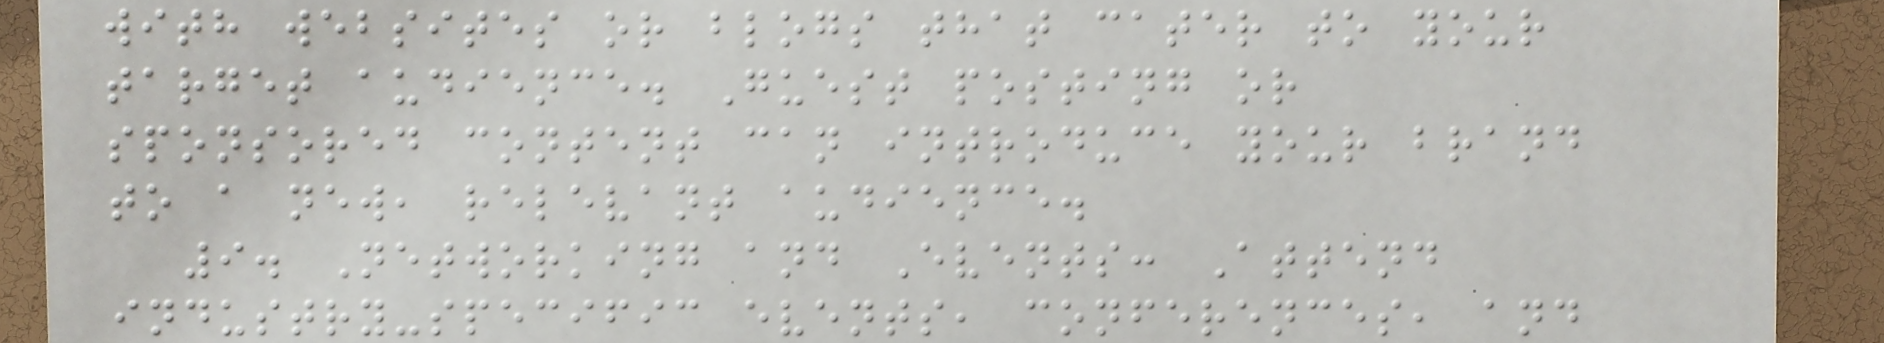with websites or blogs that cater to your
target audience. Guest posting or
sponsored content can introduce your brand
to a new, relevant audience.
9. Networking and Events: Attend
industry-specific events, conferences, and
